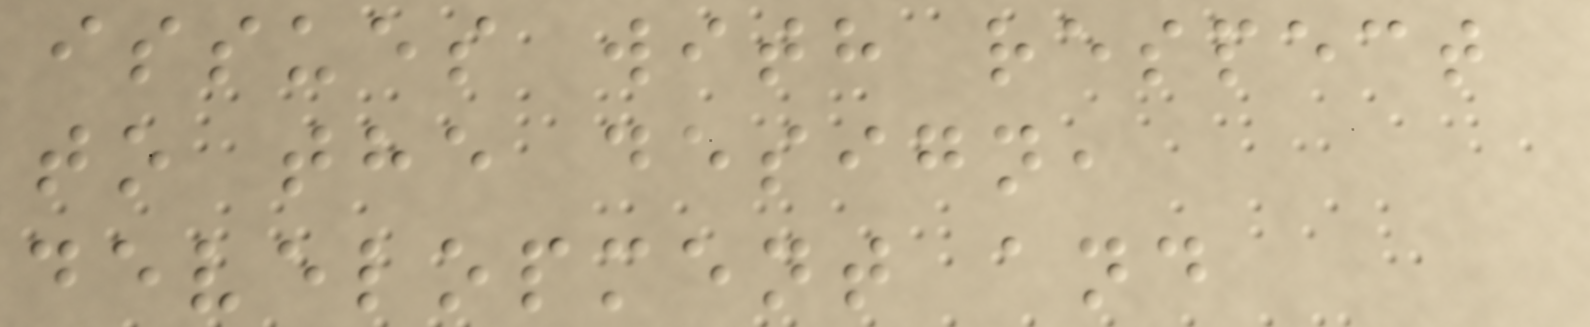issues with respect
to the design,
development and
